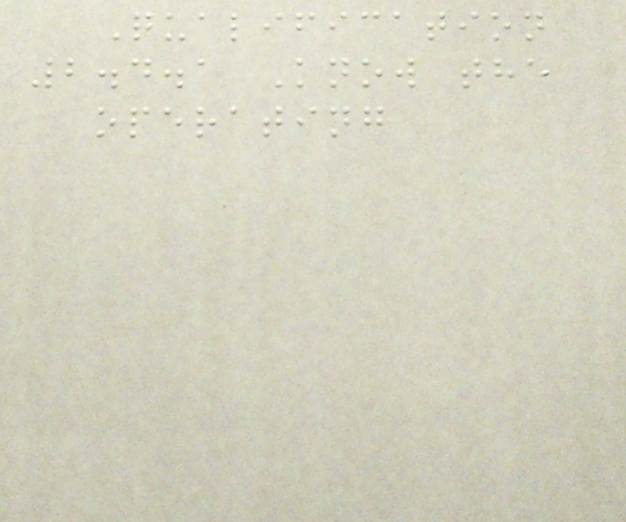Qualification
2.4.1 Know the
operating
